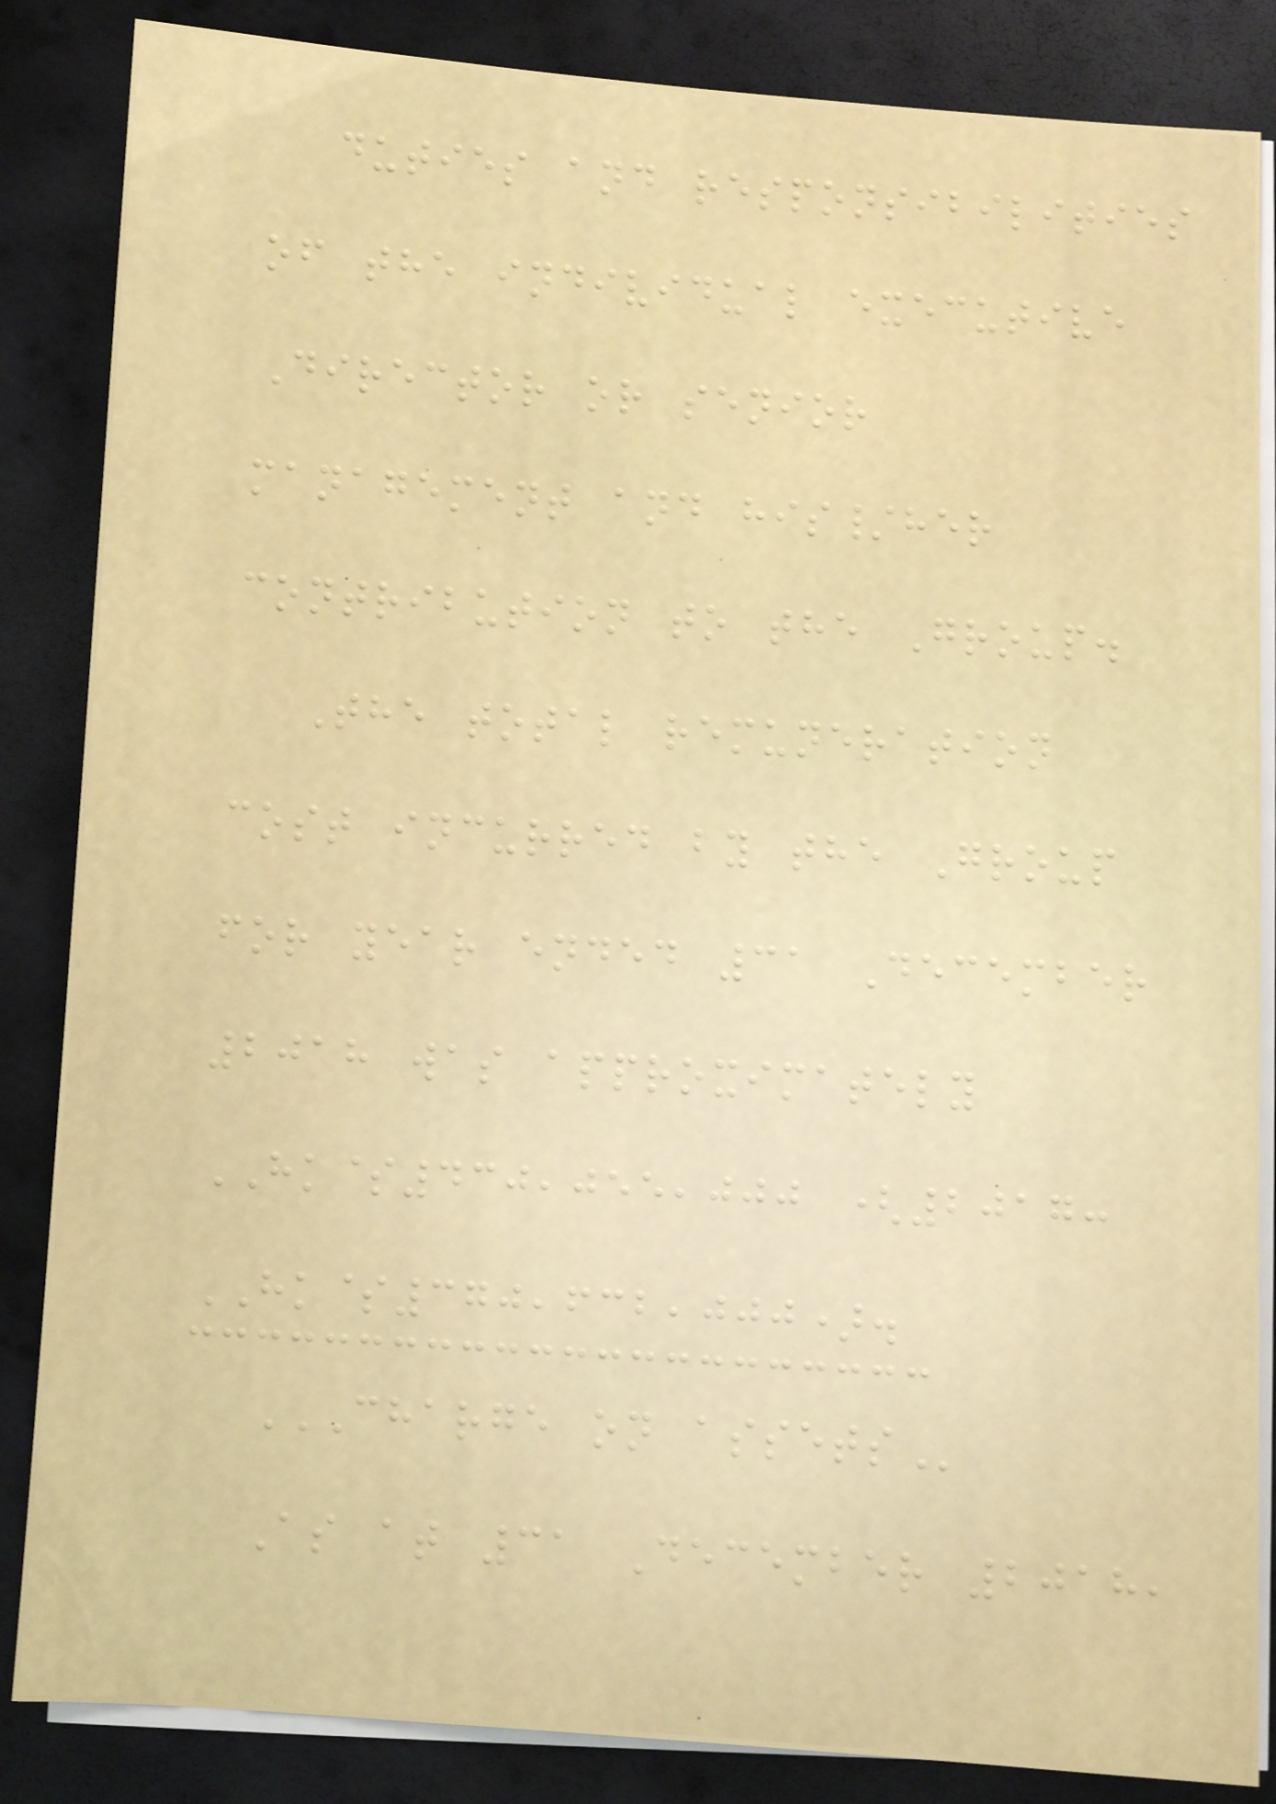duties and responsibilities
of the individual executive
Director or senior
management and his/her
contribution to the Group.
The total remuneration
cost incurred by the Group
for year ended 31 December
2018 was approximately
HK$430,055,000 (2017:
HK$370,632,000).
CHARGE ON ASSETS
As at 31 December 2018,
